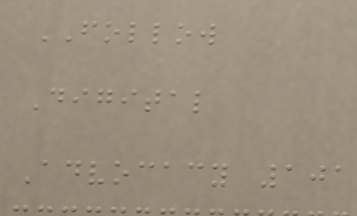FOLLOW
Digital
Advocacy 101
